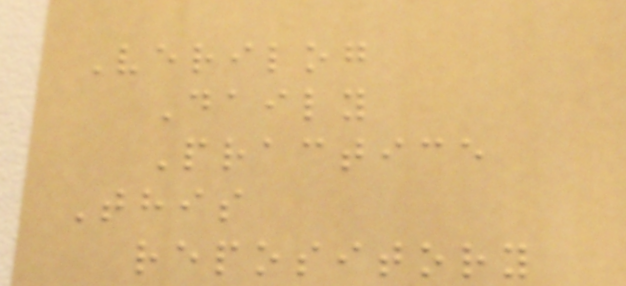Verilog
Daily
Practice
This
repository
